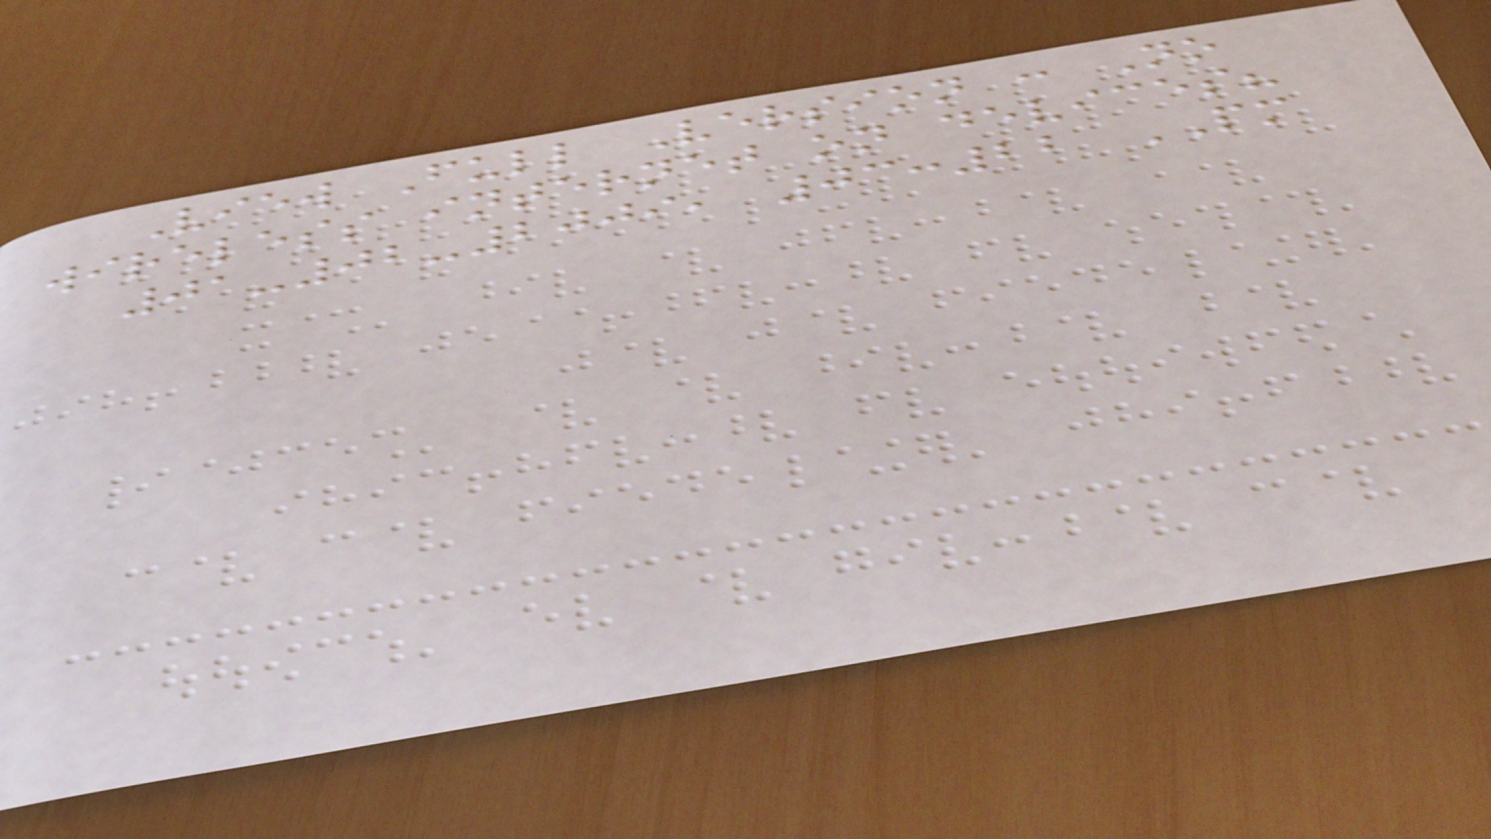View Full Version : No
wireless internet on devices?
01-02-2009, 03:22 PM
